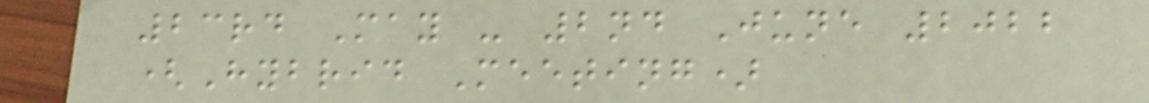23rd May - 2nd June 2022
(Hybrid Meeting)
